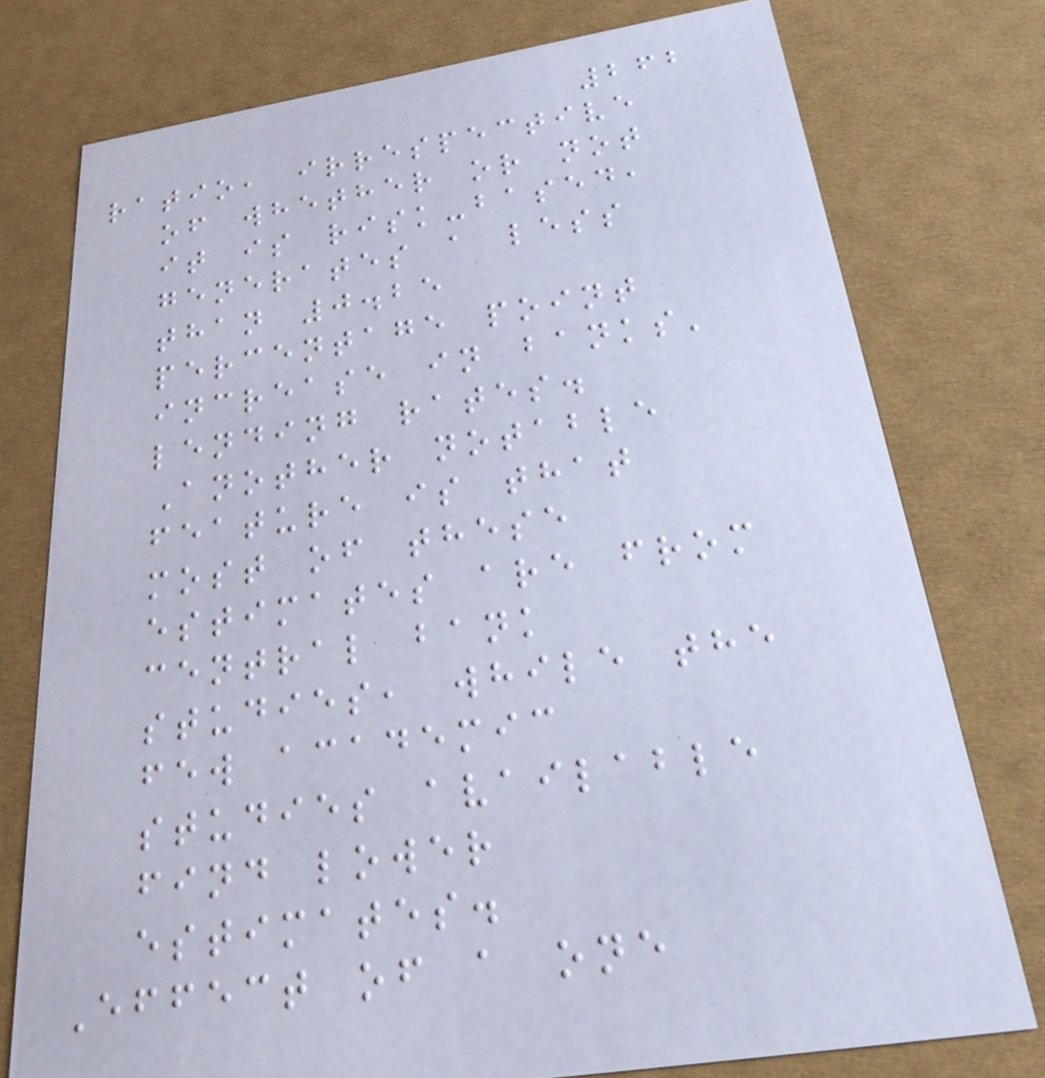262
ratio, irrespective
of whether or not
it is risk-based,
generates a less
than 0.25
percentage point
increase in banks'
lending rates.
Another notable
feature is that
most of these
estimates are from
central bank
studies, while the
few academic
studies available
find lower
estimates.
Effect of a one
